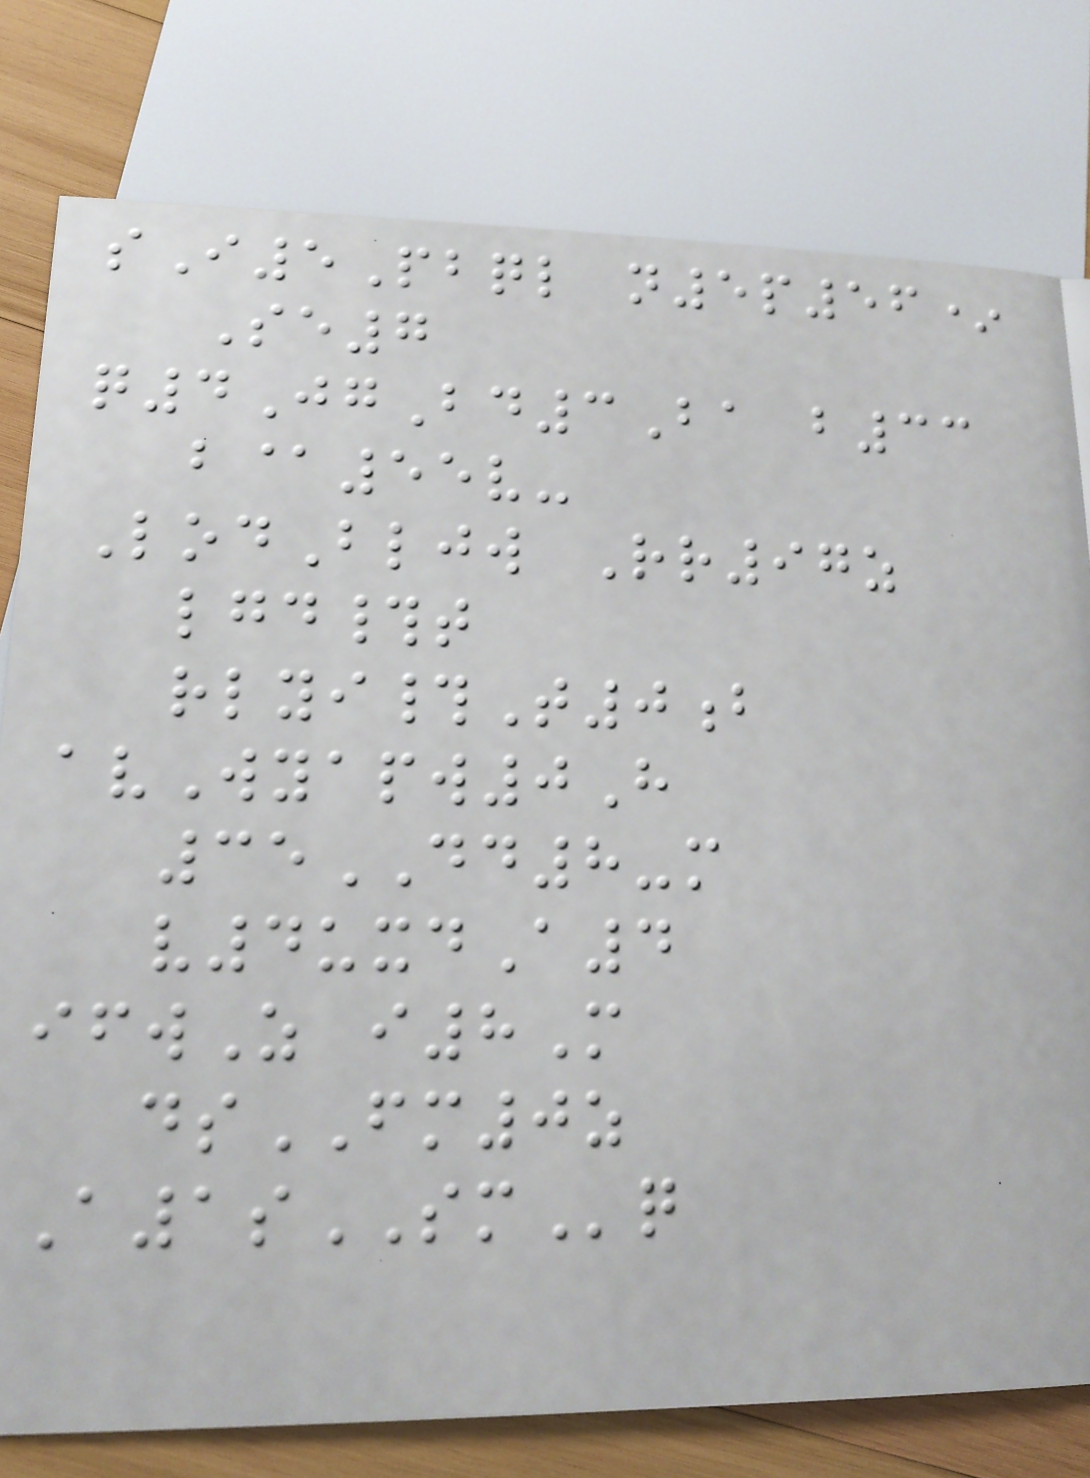sI5Pbql n5p56*
Se7
q4JgBd3Ba b33
b@55v-
LodBljw Rr97z
lgd#t
rlyi#T0b
avWyapw0H
35DD8-m
v4uxdA4
ifwZ i8M
dsFM0z
A1sSMq
